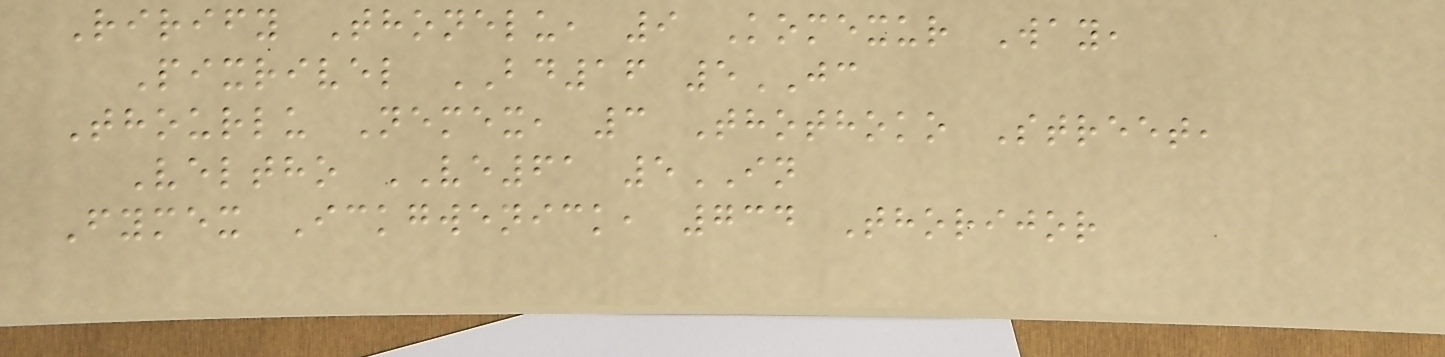Rirify Thonelu, 9 Komexur Way,
Pixrivel BD16 5JC
Thourlu Nemex, 3 Thothoko Street,
Veltho VE61 5IN
Fymex Ickgwenick, 734 Thorijor
